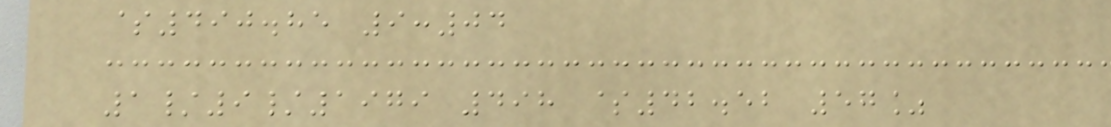$490.85 9:04
1/9/1979 498 $42.52 57%
